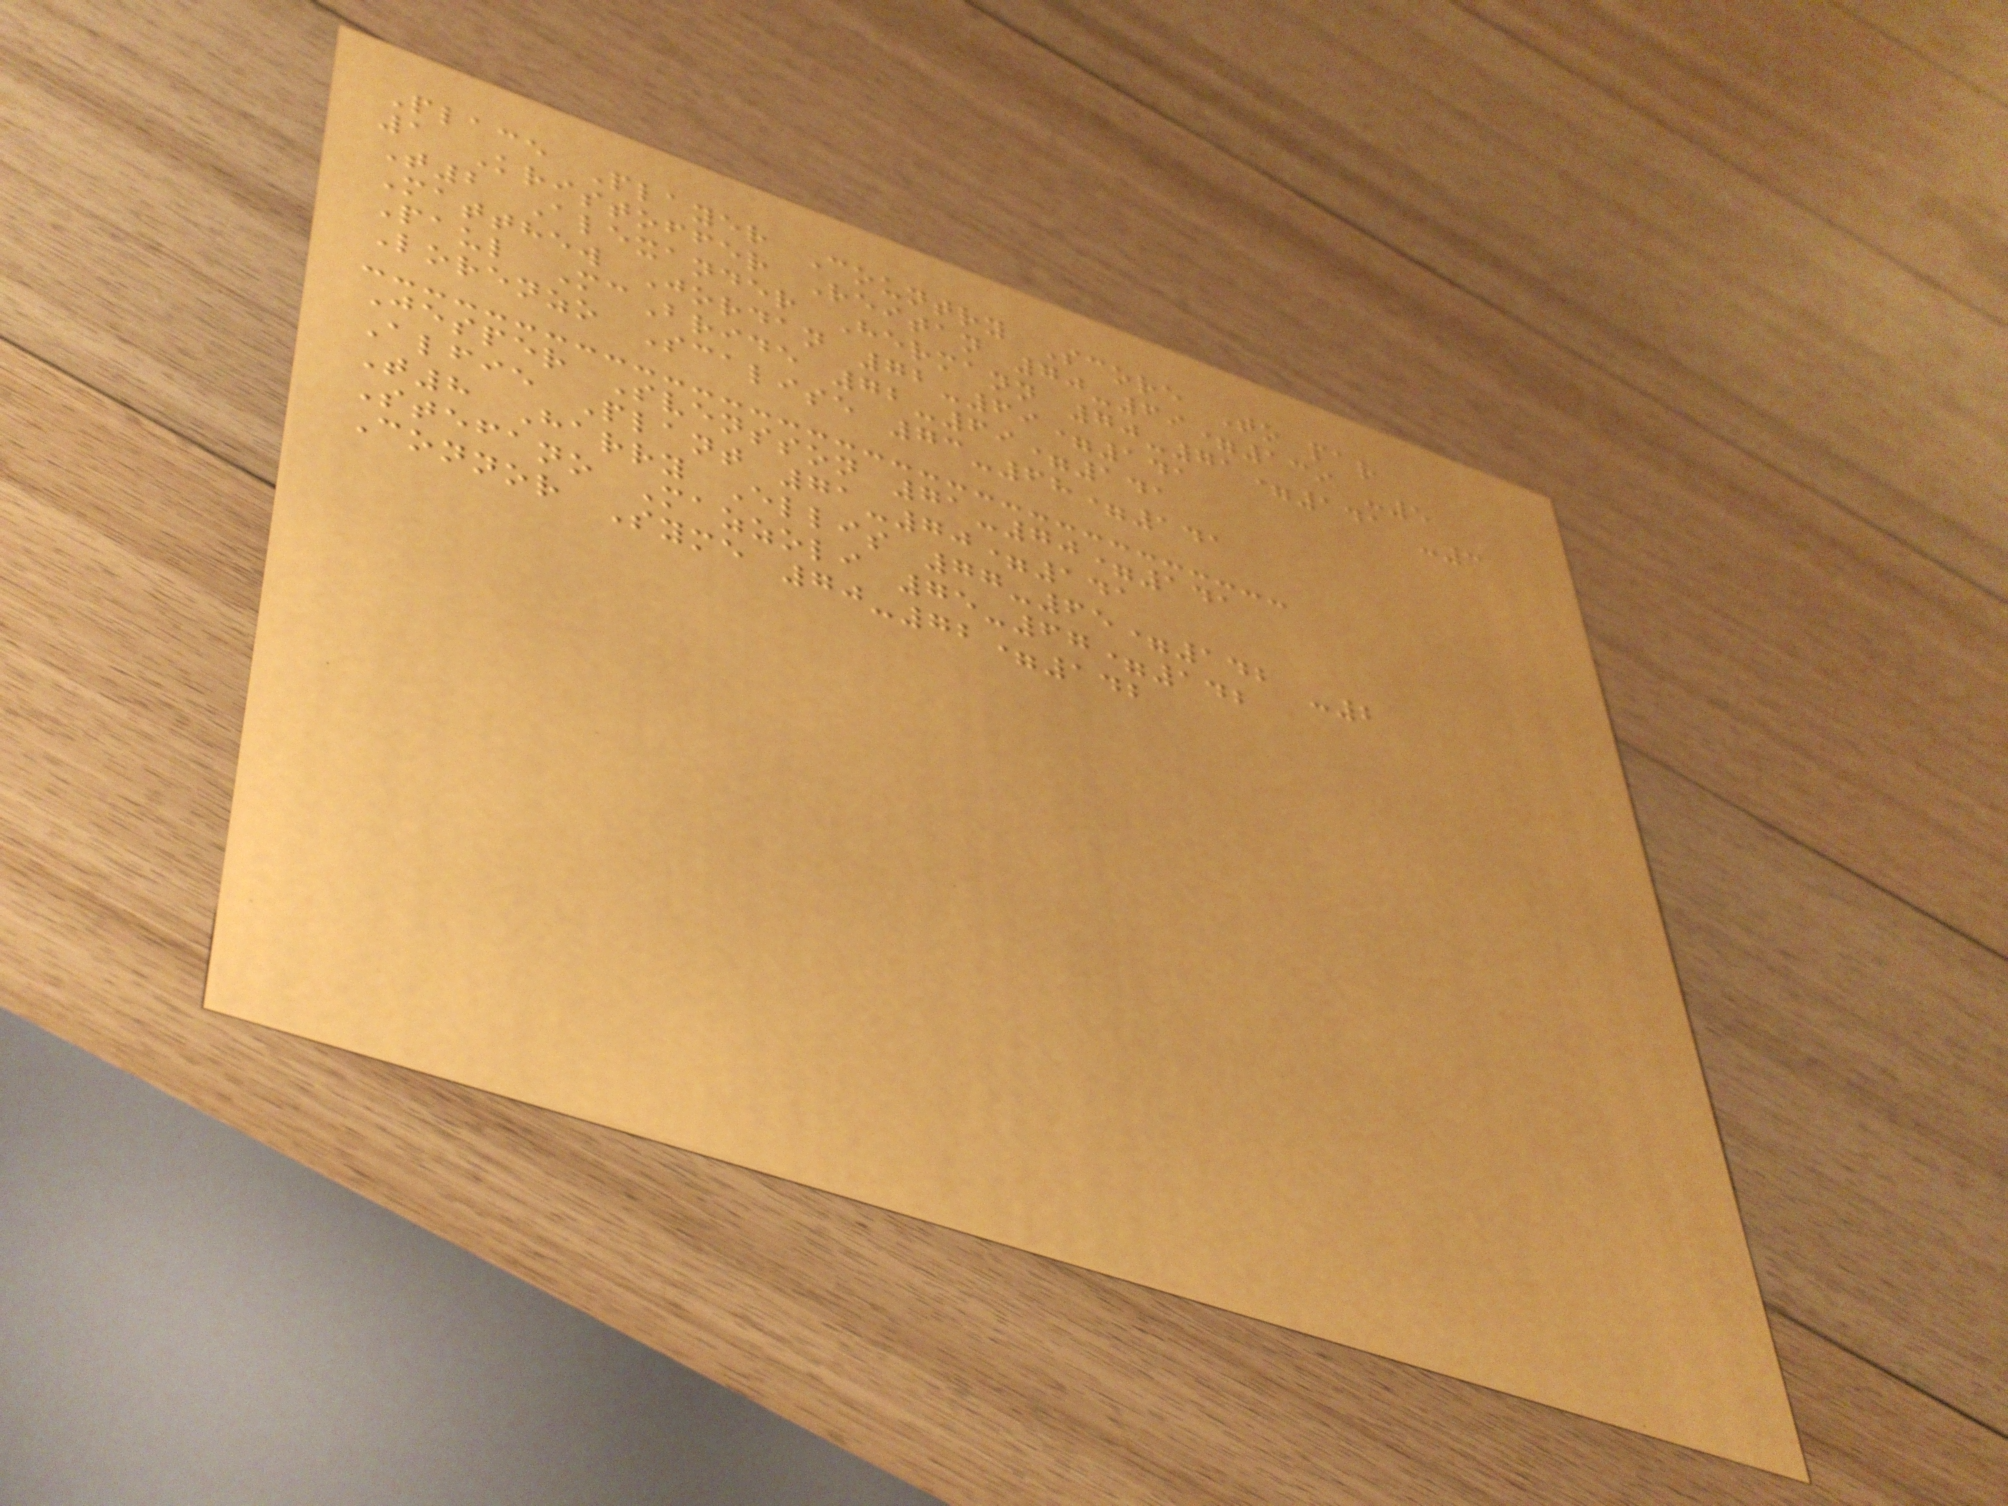Place Player Country Score To par
1 Kristoffer Reitan 70-69=139 -5
T2 Alexander Hermann 70-71=141 -3
Matthew Jordan 72-69=141
Paul McBride 72-69=141
Lorenzo Scalise 73-68=141
Jesper Svensson 71-70=141
Alfie Plant 71-70=141
T8 Harry Ellis 77-65=142 -2
Stefano Mazzoli 75-67=142
Connor Syme 70-72=142
